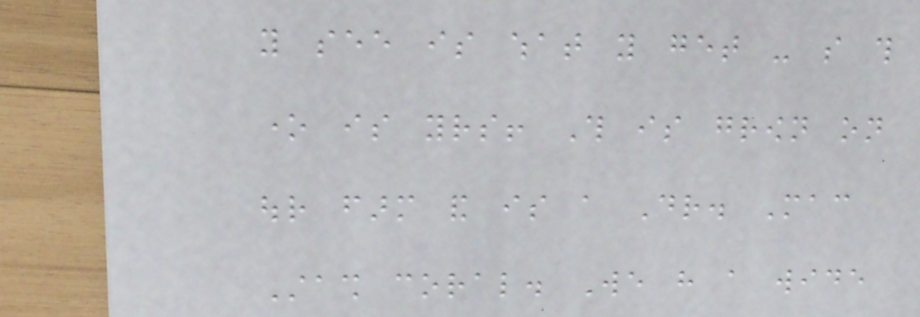you see is what you get - so this
one is yours! This is grown on
our farm and is a Dr. Mac
Stash coral. We have a wide
